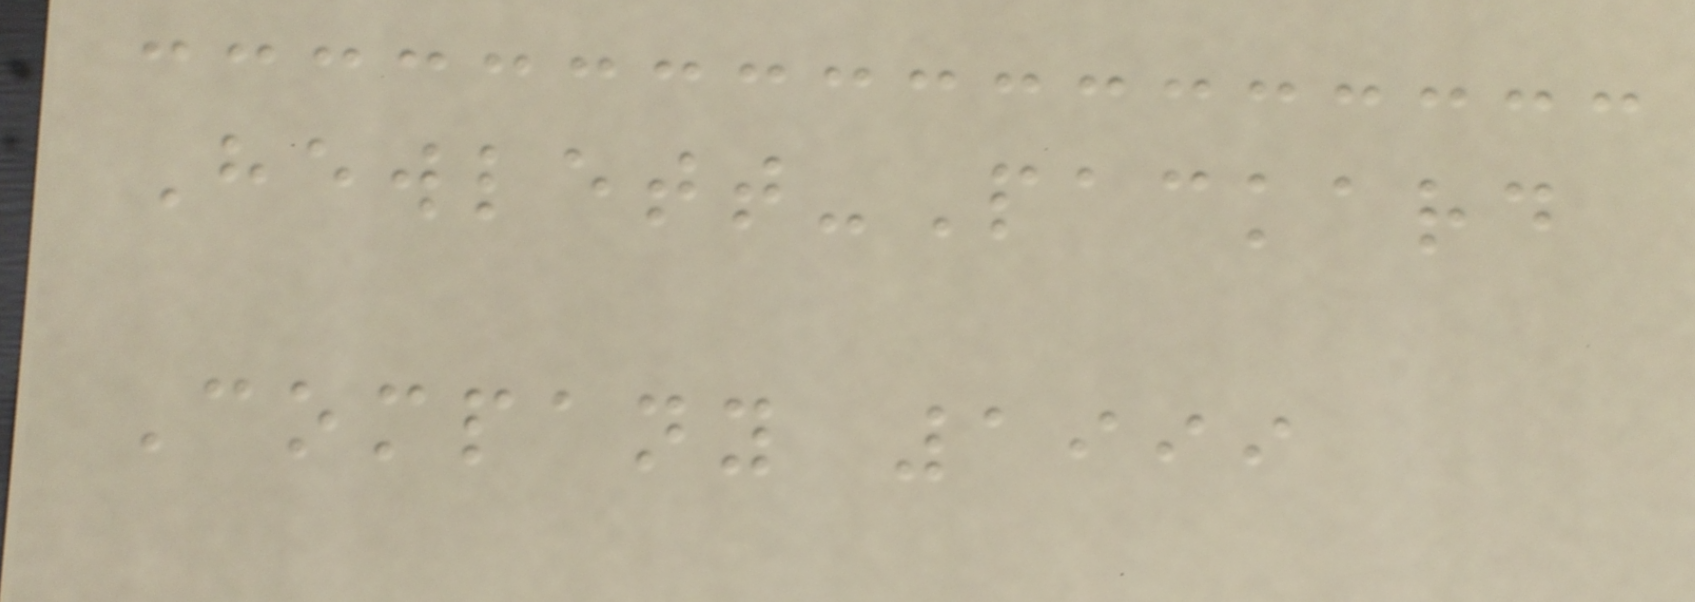Hewlett-Packard
Company 1999
